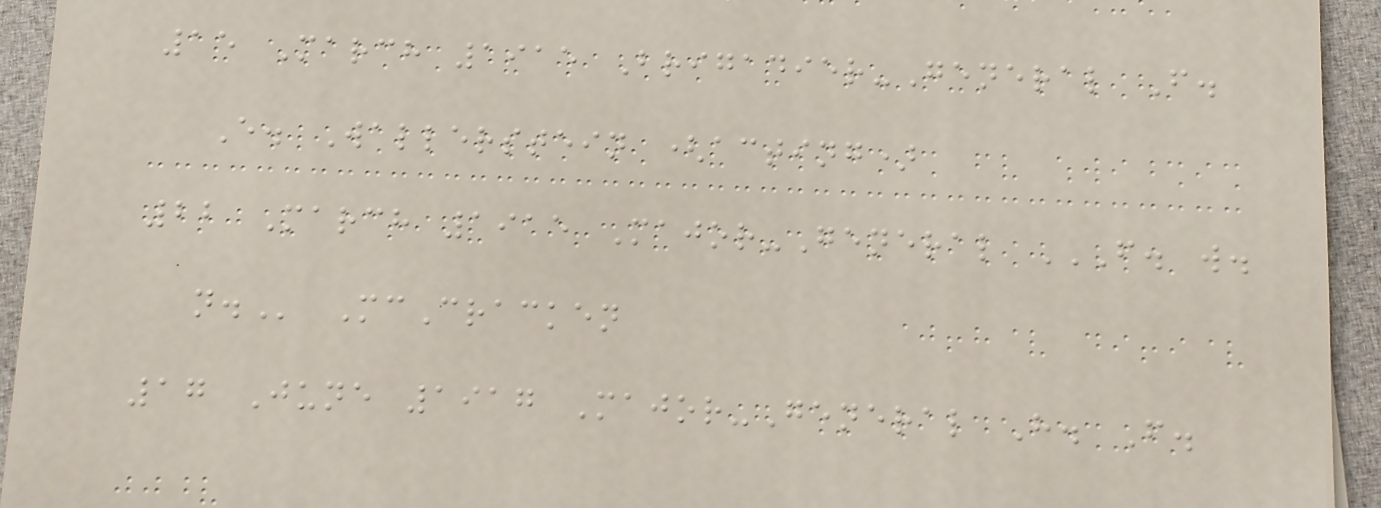15 March 1915 Brigadier-General F.
E. Wallerstein (acting)
22 March 1915 Major-General F. W.
N. McCracken
17 June 1917 Major-General H. F.
